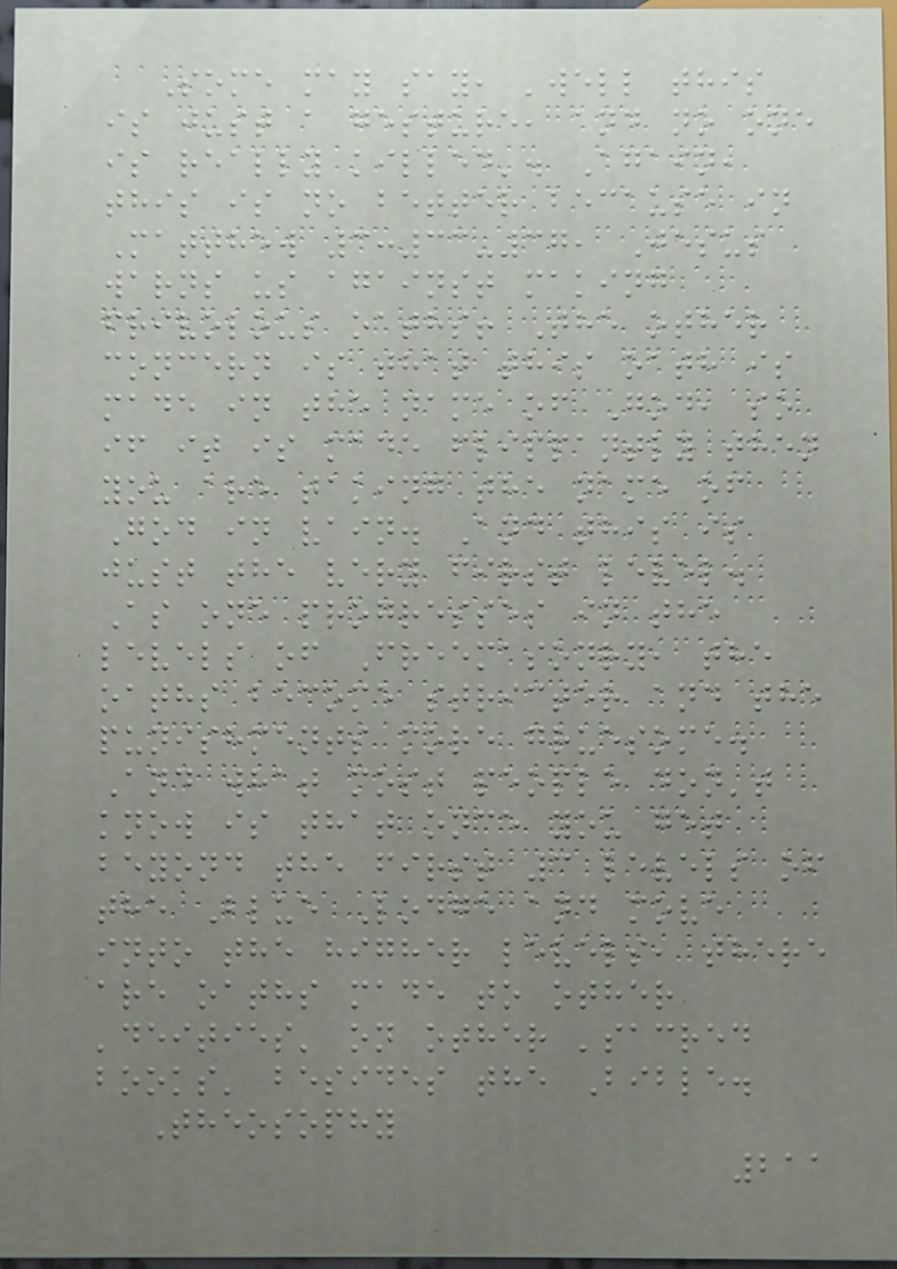Some may say, 'well this
is just a gesture, and no one
is really killed'. Again,
this is no better because in
Matthew 3:33-37, Jesus
warns us against making
frivolous oaths! The other
concern is that this oath is
made in the name of God, so
if it is made flippantly then
you are taking the name of
God in vain. And this is
just the very first level.
As one progresses in the
levels of Freemasonry, the
oaths become stricter and the
punishments more gruesome.
And what most people don't
know is that once you get
beyond the first 3 levels of
the Blue Lodge and move
into the higher levels, there
are oaths made to other
'deities' on other 'sacred
books' besides the Bible.
Theosophy
211
